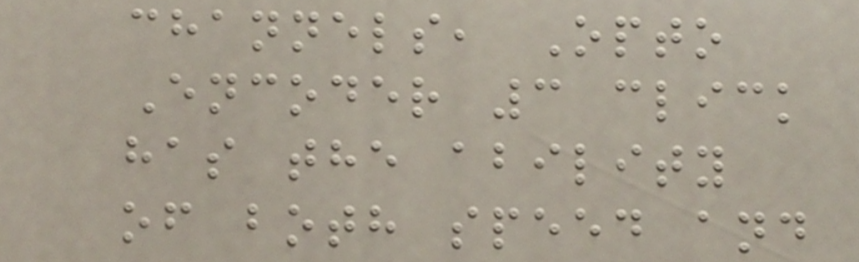channels, Opto
Encoder 3 click
has the ability
of both speed and
